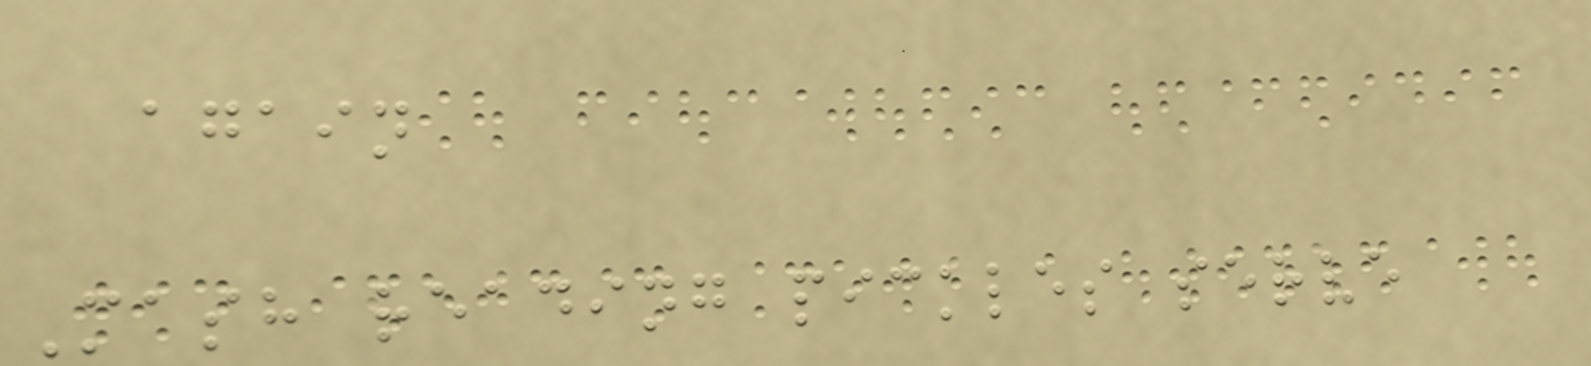again
Mash reading pickles serve
